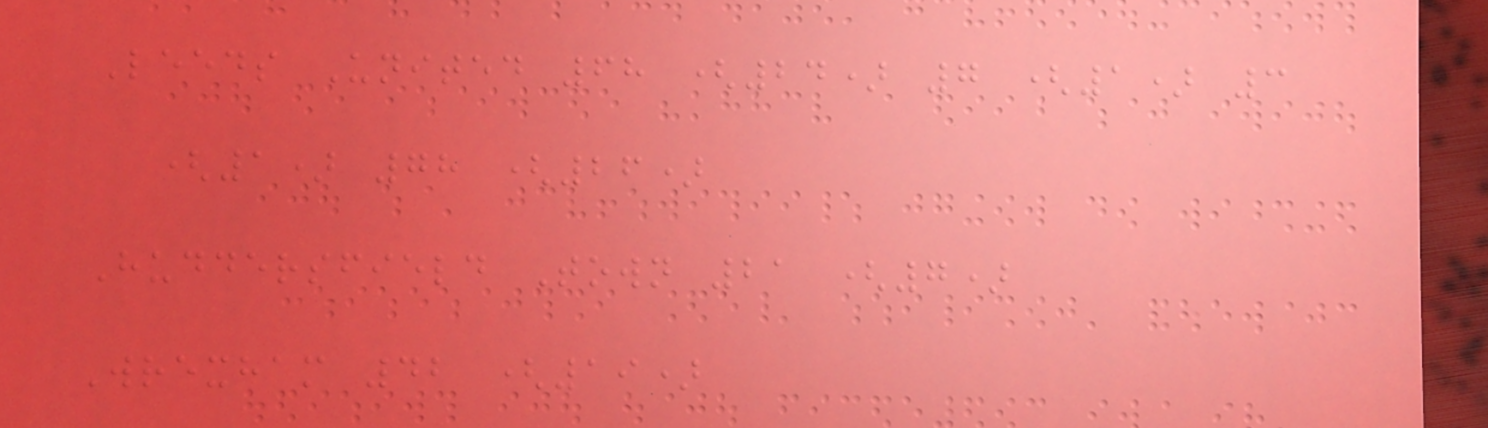Leeds United 68 (24) 7 (1) 3
(1) 78 (26)
Huddersfield Town 21 (7)
Wrexham 42 (19)
